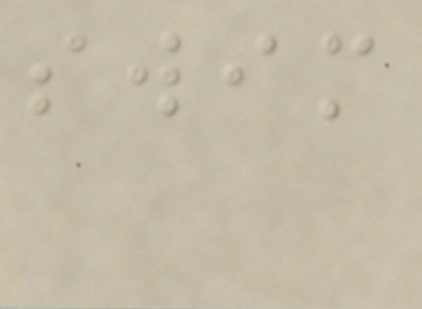swim
